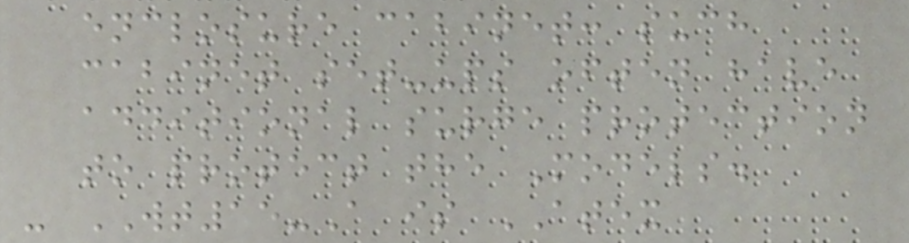enclosure cabinet: such
cabinet set-ups often have
additional surge protection
to protect the Models.
- WT15-A is ATEX
